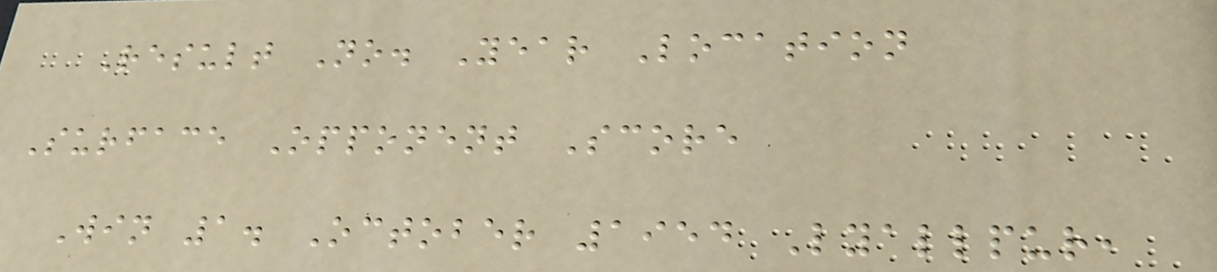Result No. Year Location
Surface Opponent Score
Win 1. October 1954 Lyallpur,
